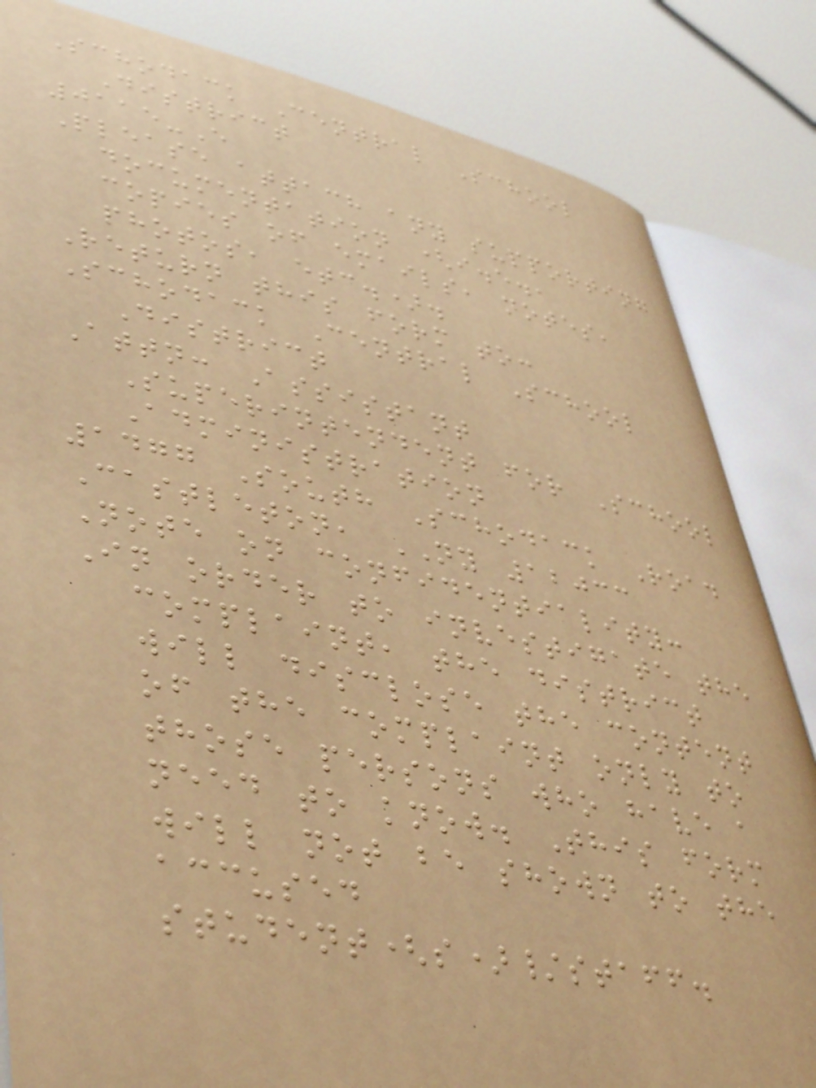Schodack Central School
District
0115-E
Please attach any supporting
documentation (i.e.,
copies of emails, notes,
photos, etc.).
Return this form to:
Schodack Central School
District
Attn: Assistant
Superintendent for School
Administration
1477 South Schodack Road
Castleton, NY 12033
Note on confidentiality:
In order to investigate the
complaint, the district
will disclose the content
of the complaint only to
those persons who have a
need to know. This form
will not be shown to the
accused
student(s)/staff.
